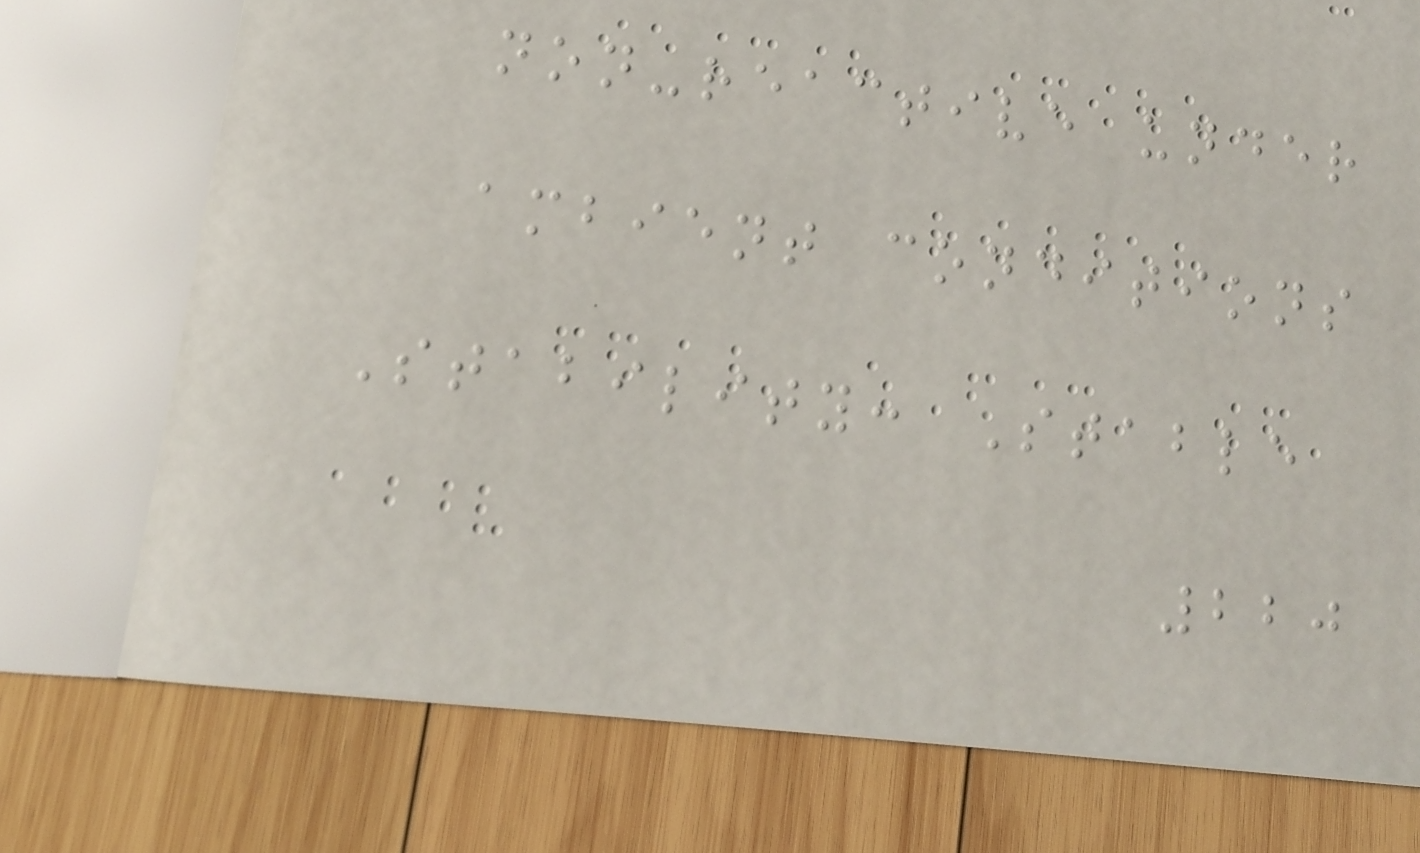non-reactive under
ambient conditions
Stability: Stable
220
